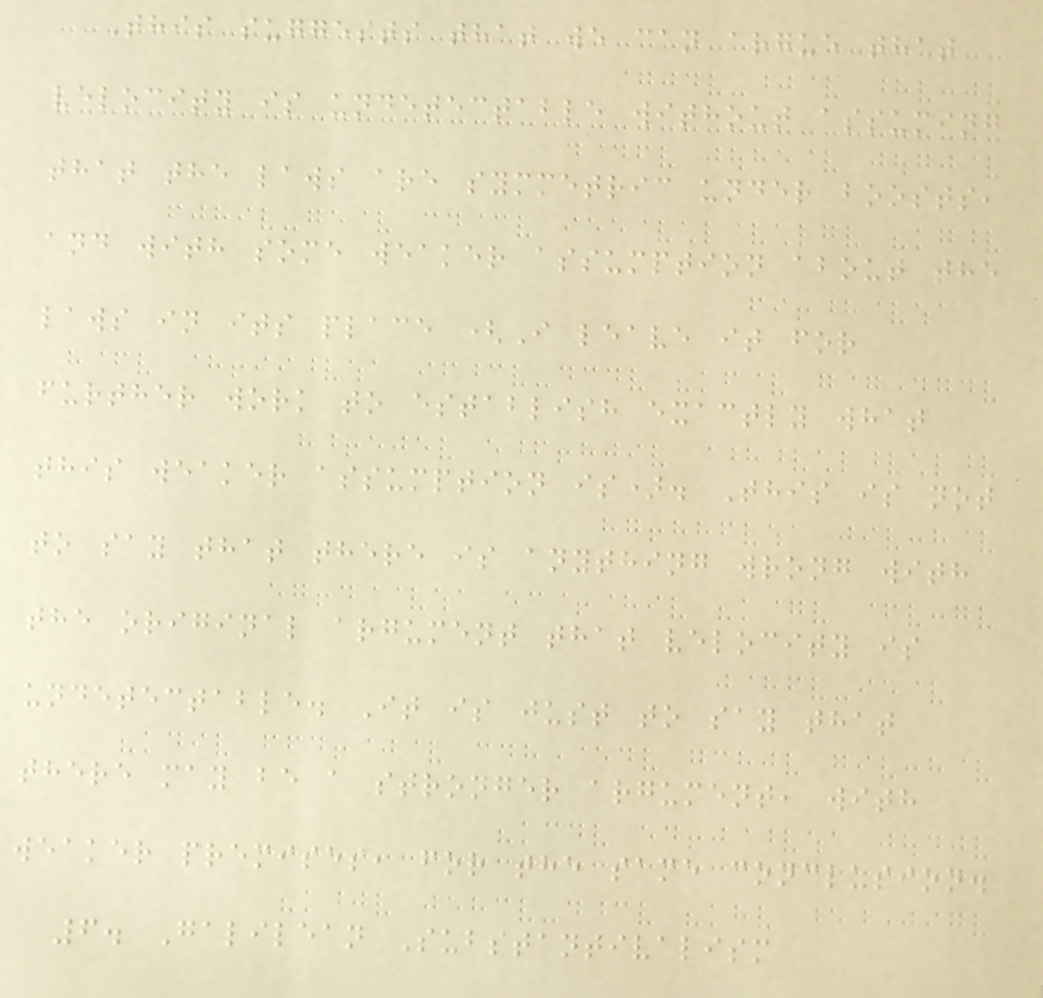This suggests that we can argue that
velocity is undetectable without assuming
that the laws are symmetric under boosts,
and with some weaker assumption about the
laws in its place (I leave it for
further work to establish exactly what
this weaker assumption is). This is not
to say that there is anything wrong with
the original argument that velocity is
undetectable. It is just to say that
there may be a stronger argument, with
weaker premises, for the same conclusion.
6. Galilean Substantivalism
